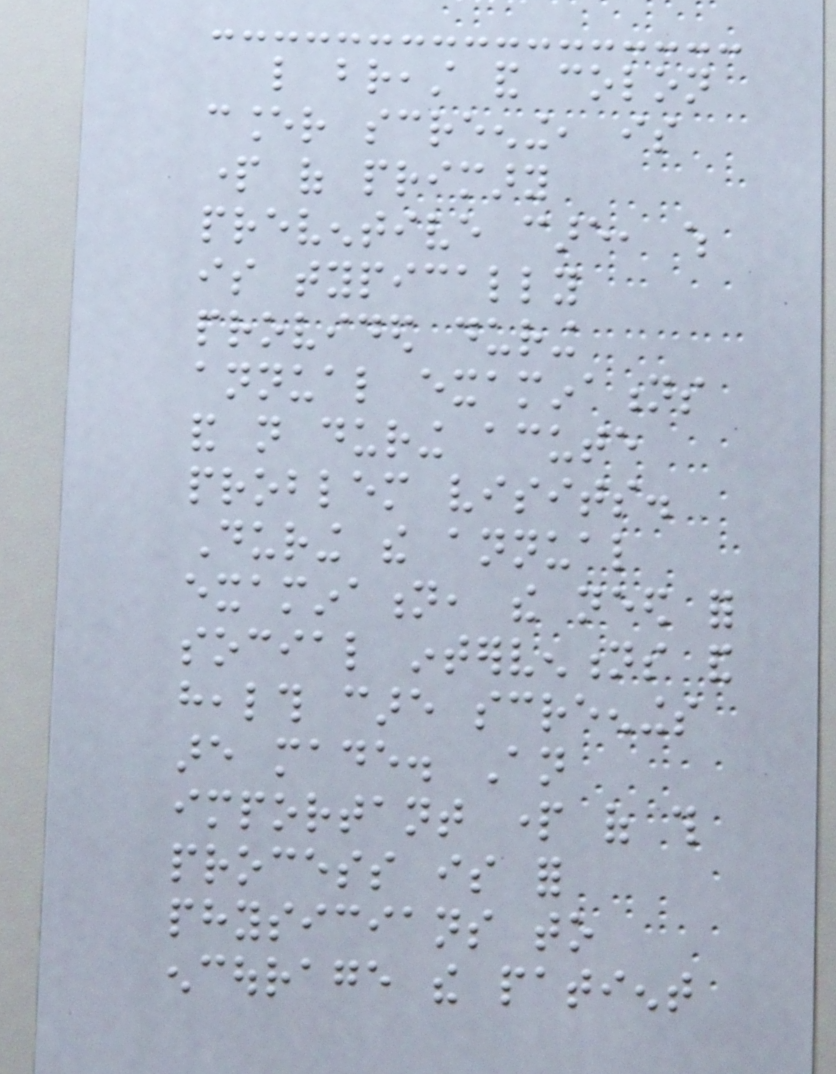like breast and colon
cancer screening, is
part of primary
preventive care, which
is typically
provided during
annual examinations
and not during acute
problem visits.
During the annual
examination, the need for
social interventions and
health care screenings
are made. An
important part of this
process is for
physicians to
encourage the patient
